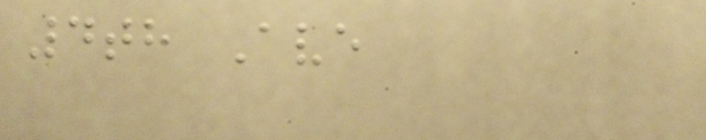4th Ave
